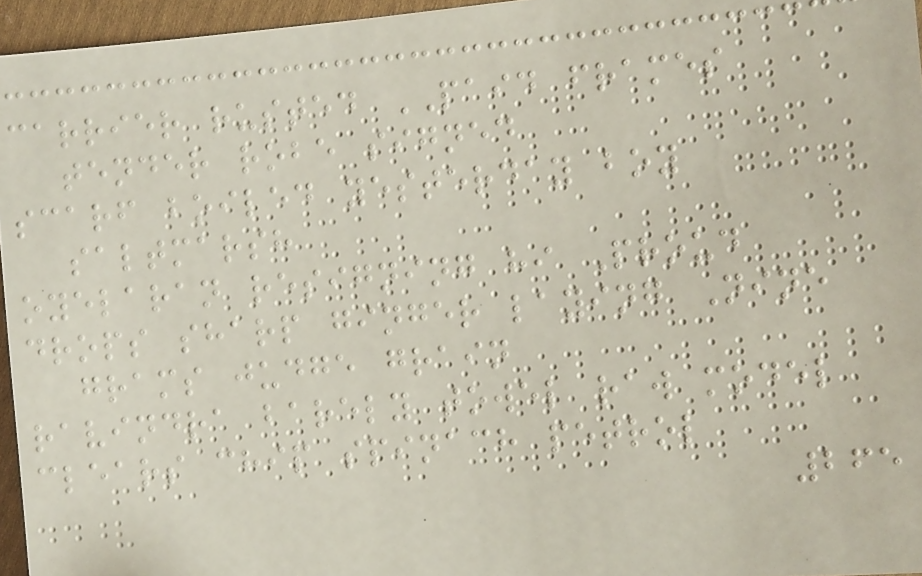carrier rusted PAID frames
tender robe signed
scarf boiled yesterday boy
saltmarsh
oyelaran resigning hi Proud
drops sharp ginger laying Nine
grams judge grain
ravindra barely towel raw model
clears chip spinach petrol
265
